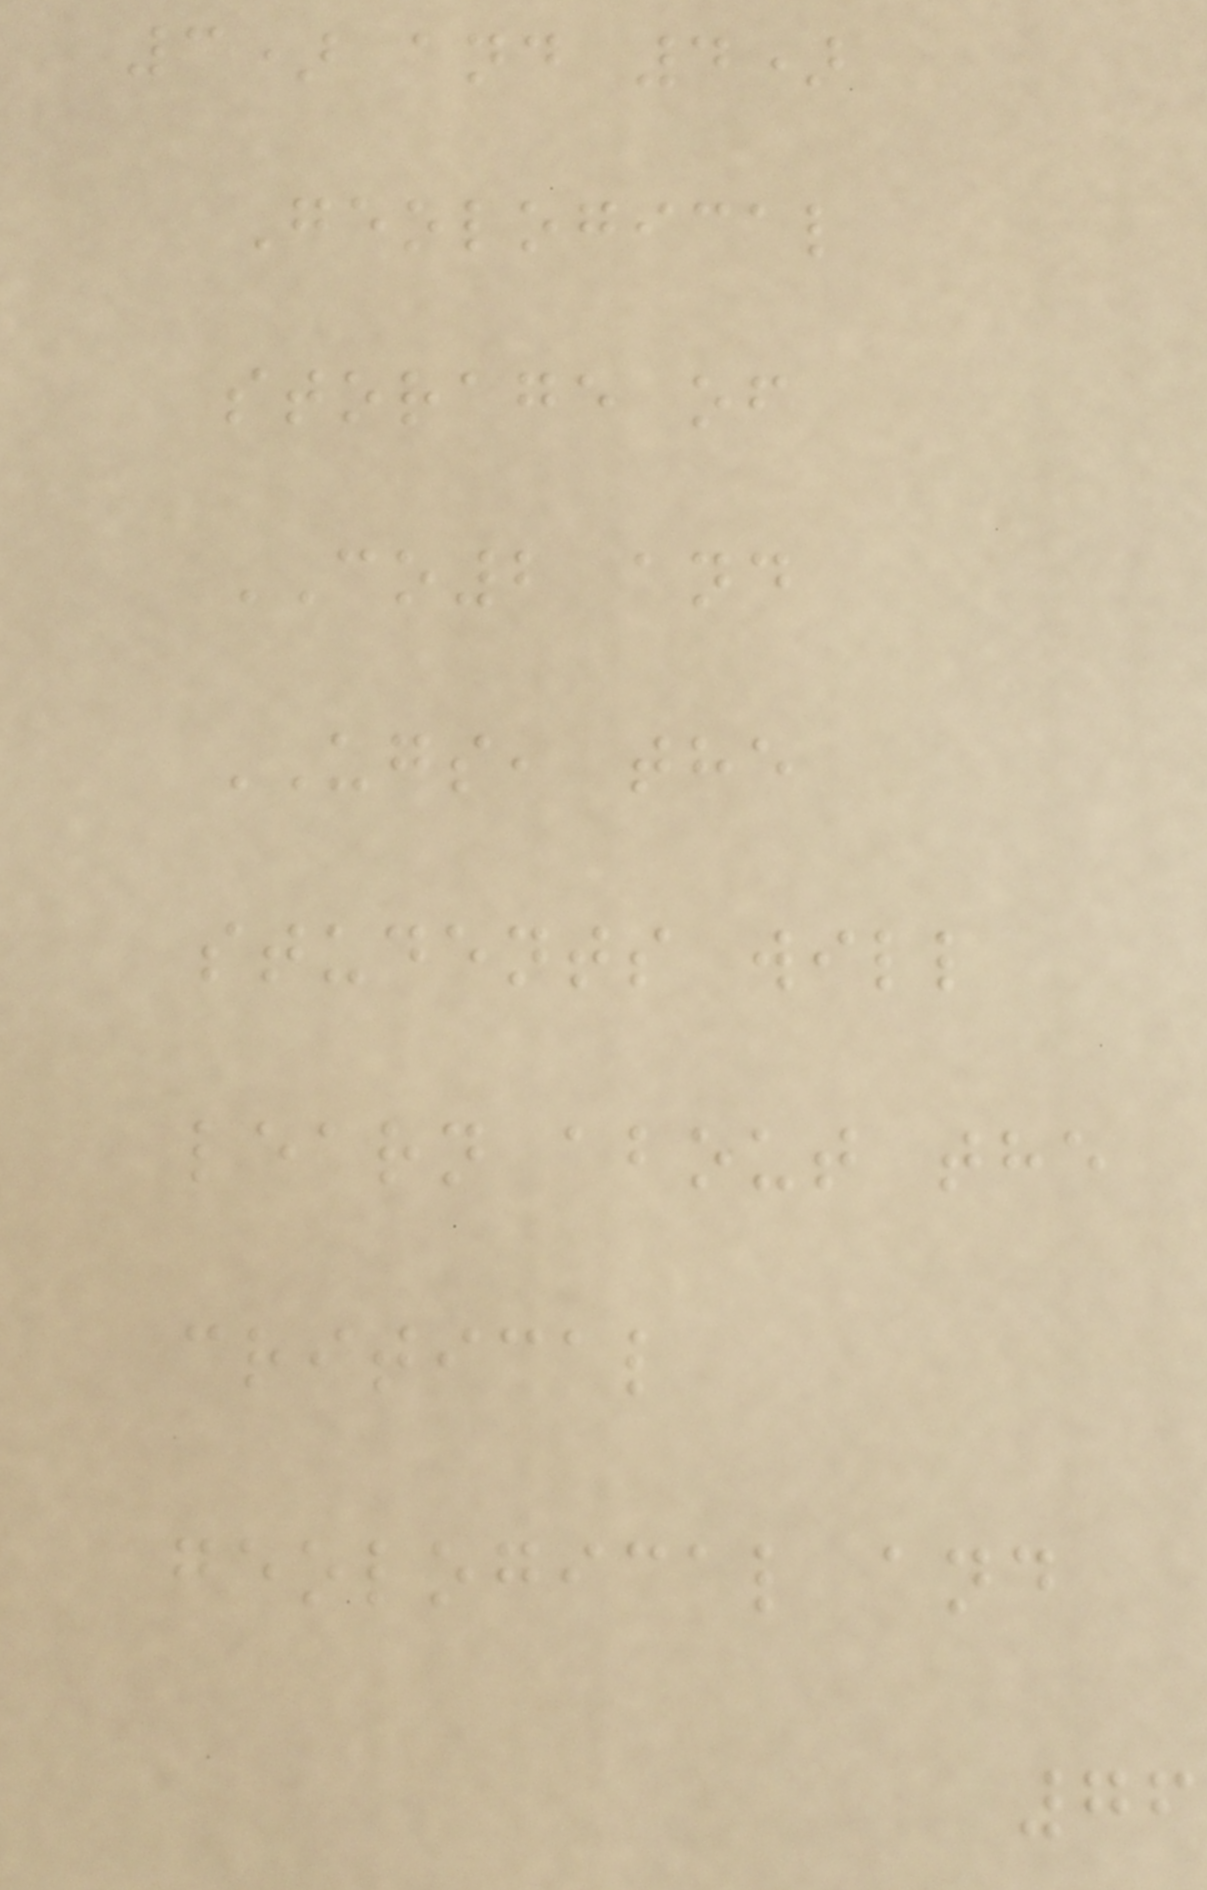3) and 4)
Geological
storage of
CO2 and
UGS, the
students will
learn about the
critical
geological and
76
